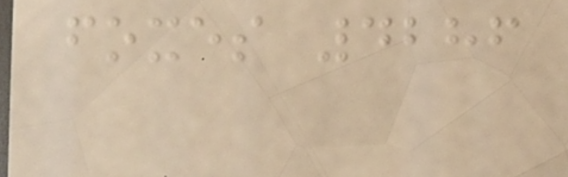foxes 4286
